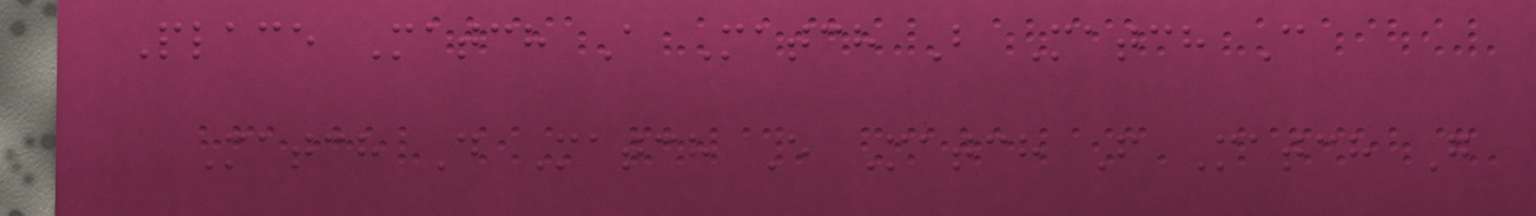Place Match A Match B Match C
Match D Match E Match F Match G
